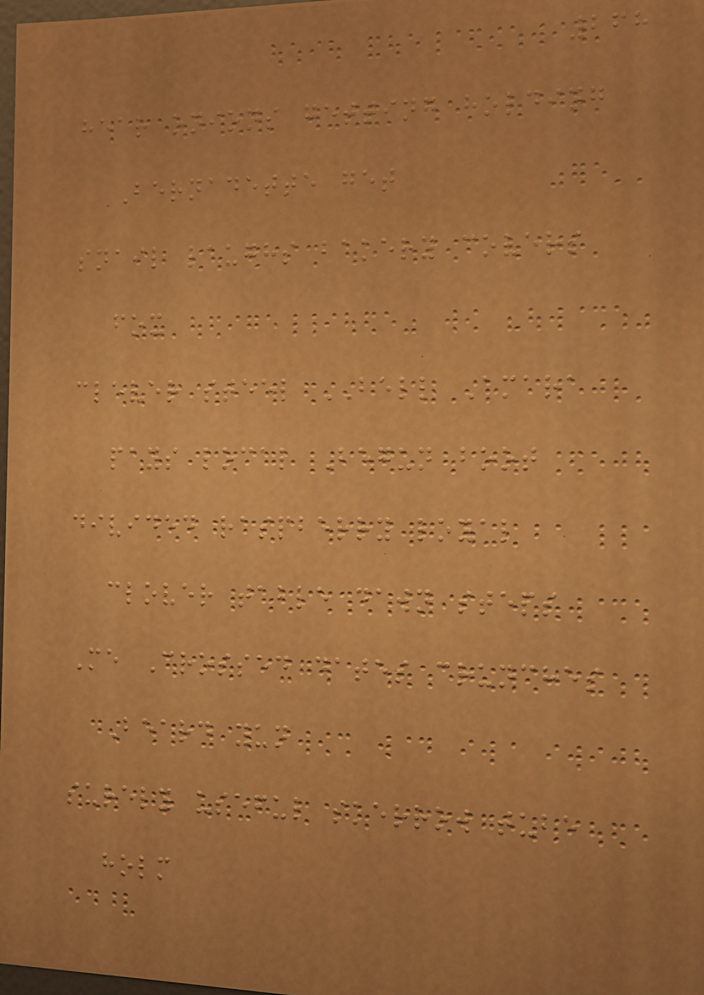268
hear onions getting holding
Bernadette get
snail laughs bakery covers
fox
clever steel BELL Amara
pays local Begun boot
divided raspberry loyal
clover table dawn steps
Me Crossed dates crunches
Beard yun
surely useful skerrow tube
holm
